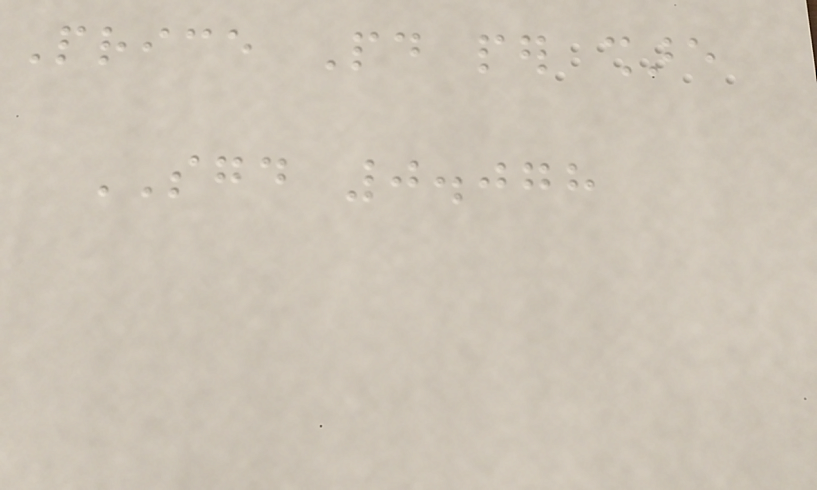Price Paid per share
SGD 0.078
